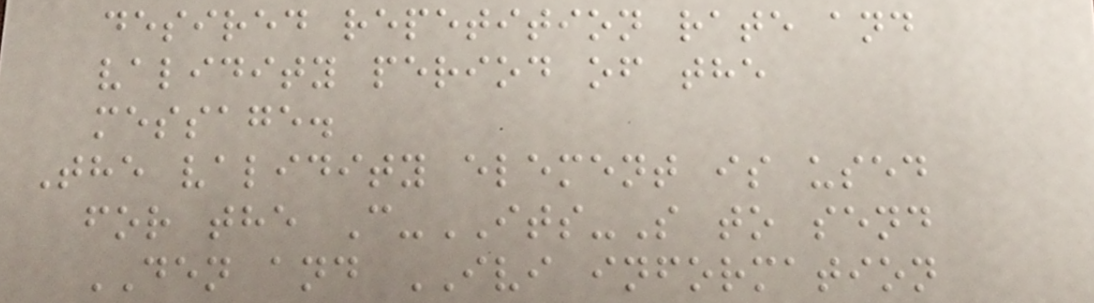desired repetition rate and
validity period of the
message.
The validity element is used
for the C-ITS-S to send
DEN and IVI information
